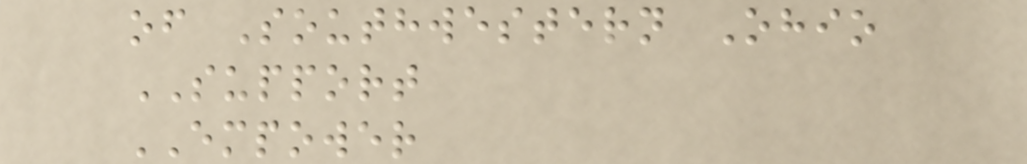of Southwestern Ohio
SUPPORT
EMPOWER
